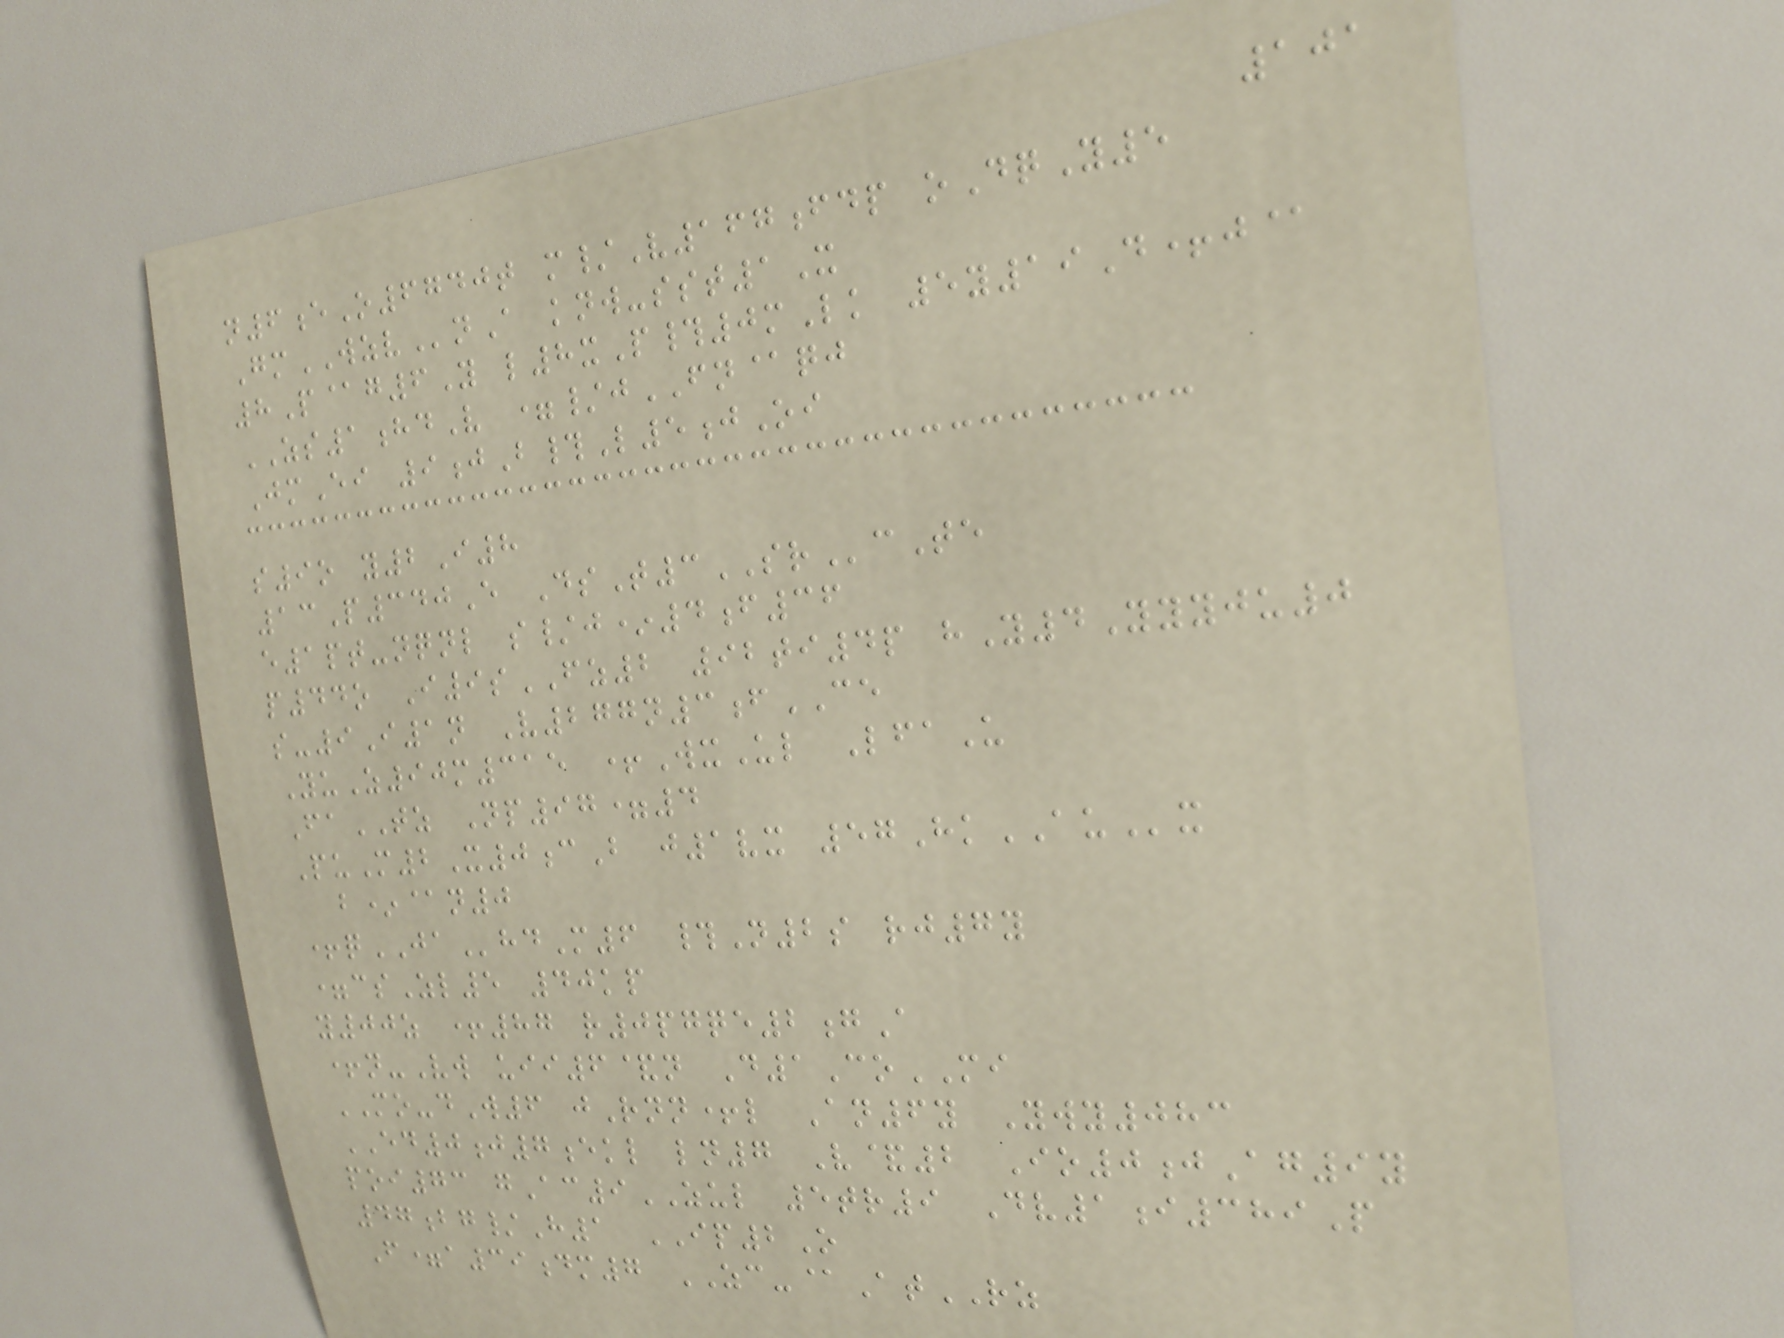101
n6eO6740t m/V167fdp oDqY5
GmWZVnA knw-sst1X
8P@g6Y l8xP#0mLk 5y19D+j@
ZS1hdV =/jFN@qj
JmEi 9jB#L5jOi
s9o y2I8
13P340E DsT3SRcTe
e1pt-nqnl s/j*4f36
p44o I9sFZ2 92ti4p hY4Yyyju0
s-9I1n V277n3fCE
YuZ90m315 +WxUl LfaU
FaTZ Np97=4
PuM2X0cB j1vx 57HkAUx
b*@n0
+qJAhdM6 #N2s rj7y
=csZl5 40kp
y00z +87 r0pgqe2gA
+n-Vw uii6&n D1CoMI
MO-dW6 jRnn+l An6y Ywy083
ED0j7ekl ln7 V&2 Io0jAg9y
poi73 gAc9ZUL 5tr9 Dv1i389P
47bg/H1 IP2O
F=a39dm7 ZC-@AtRZ
